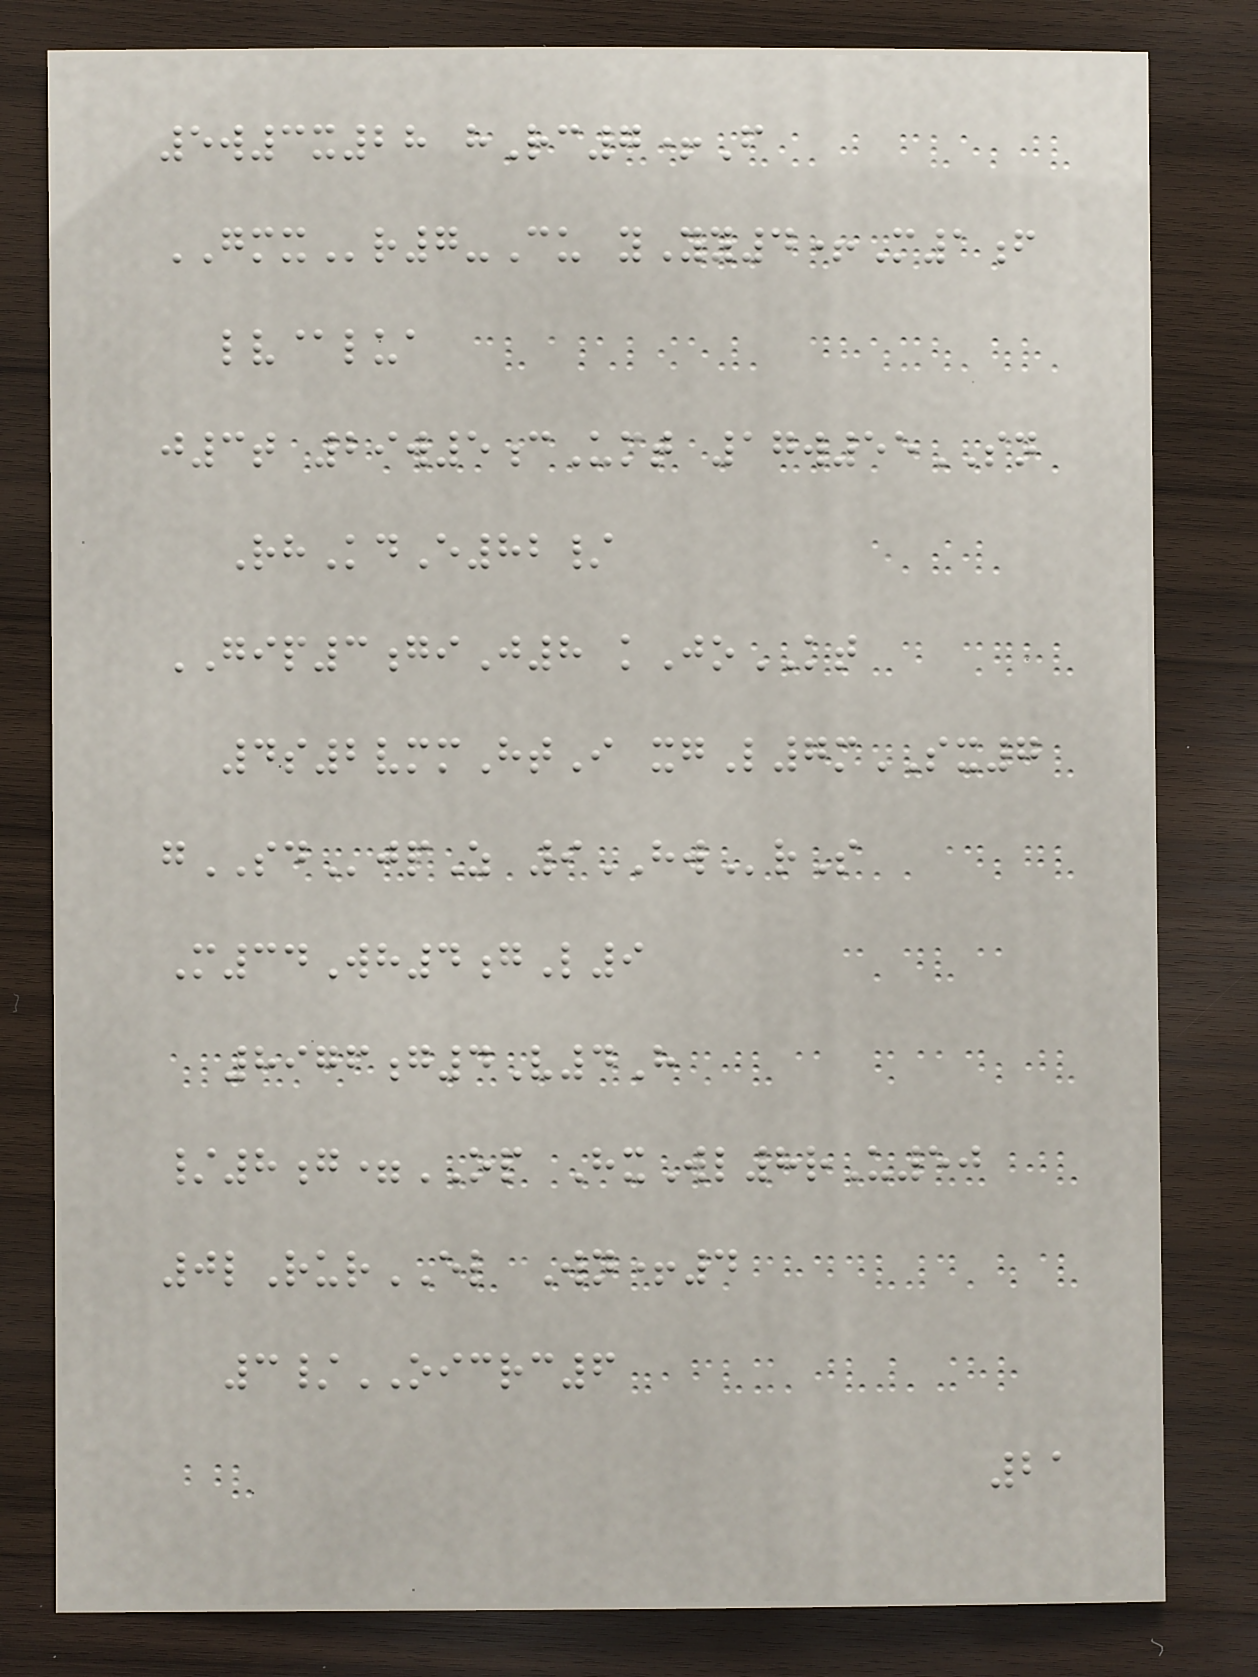5w3x28 hRc7+F
GMXr7-Cu yYy4+M1f
lv@lua
j3t 29w5cUmt 17w55SN
RhKdE82/
GIP3giJ8 kJoKT
4s2vmmHtI xgL7mSX7
gSDjpZ 9HWrS
M34Wh4gL9
8976g4V4H
/8g=OP HxWl8rU50
0lRurEL Wn+4
3/OICRC6
21
